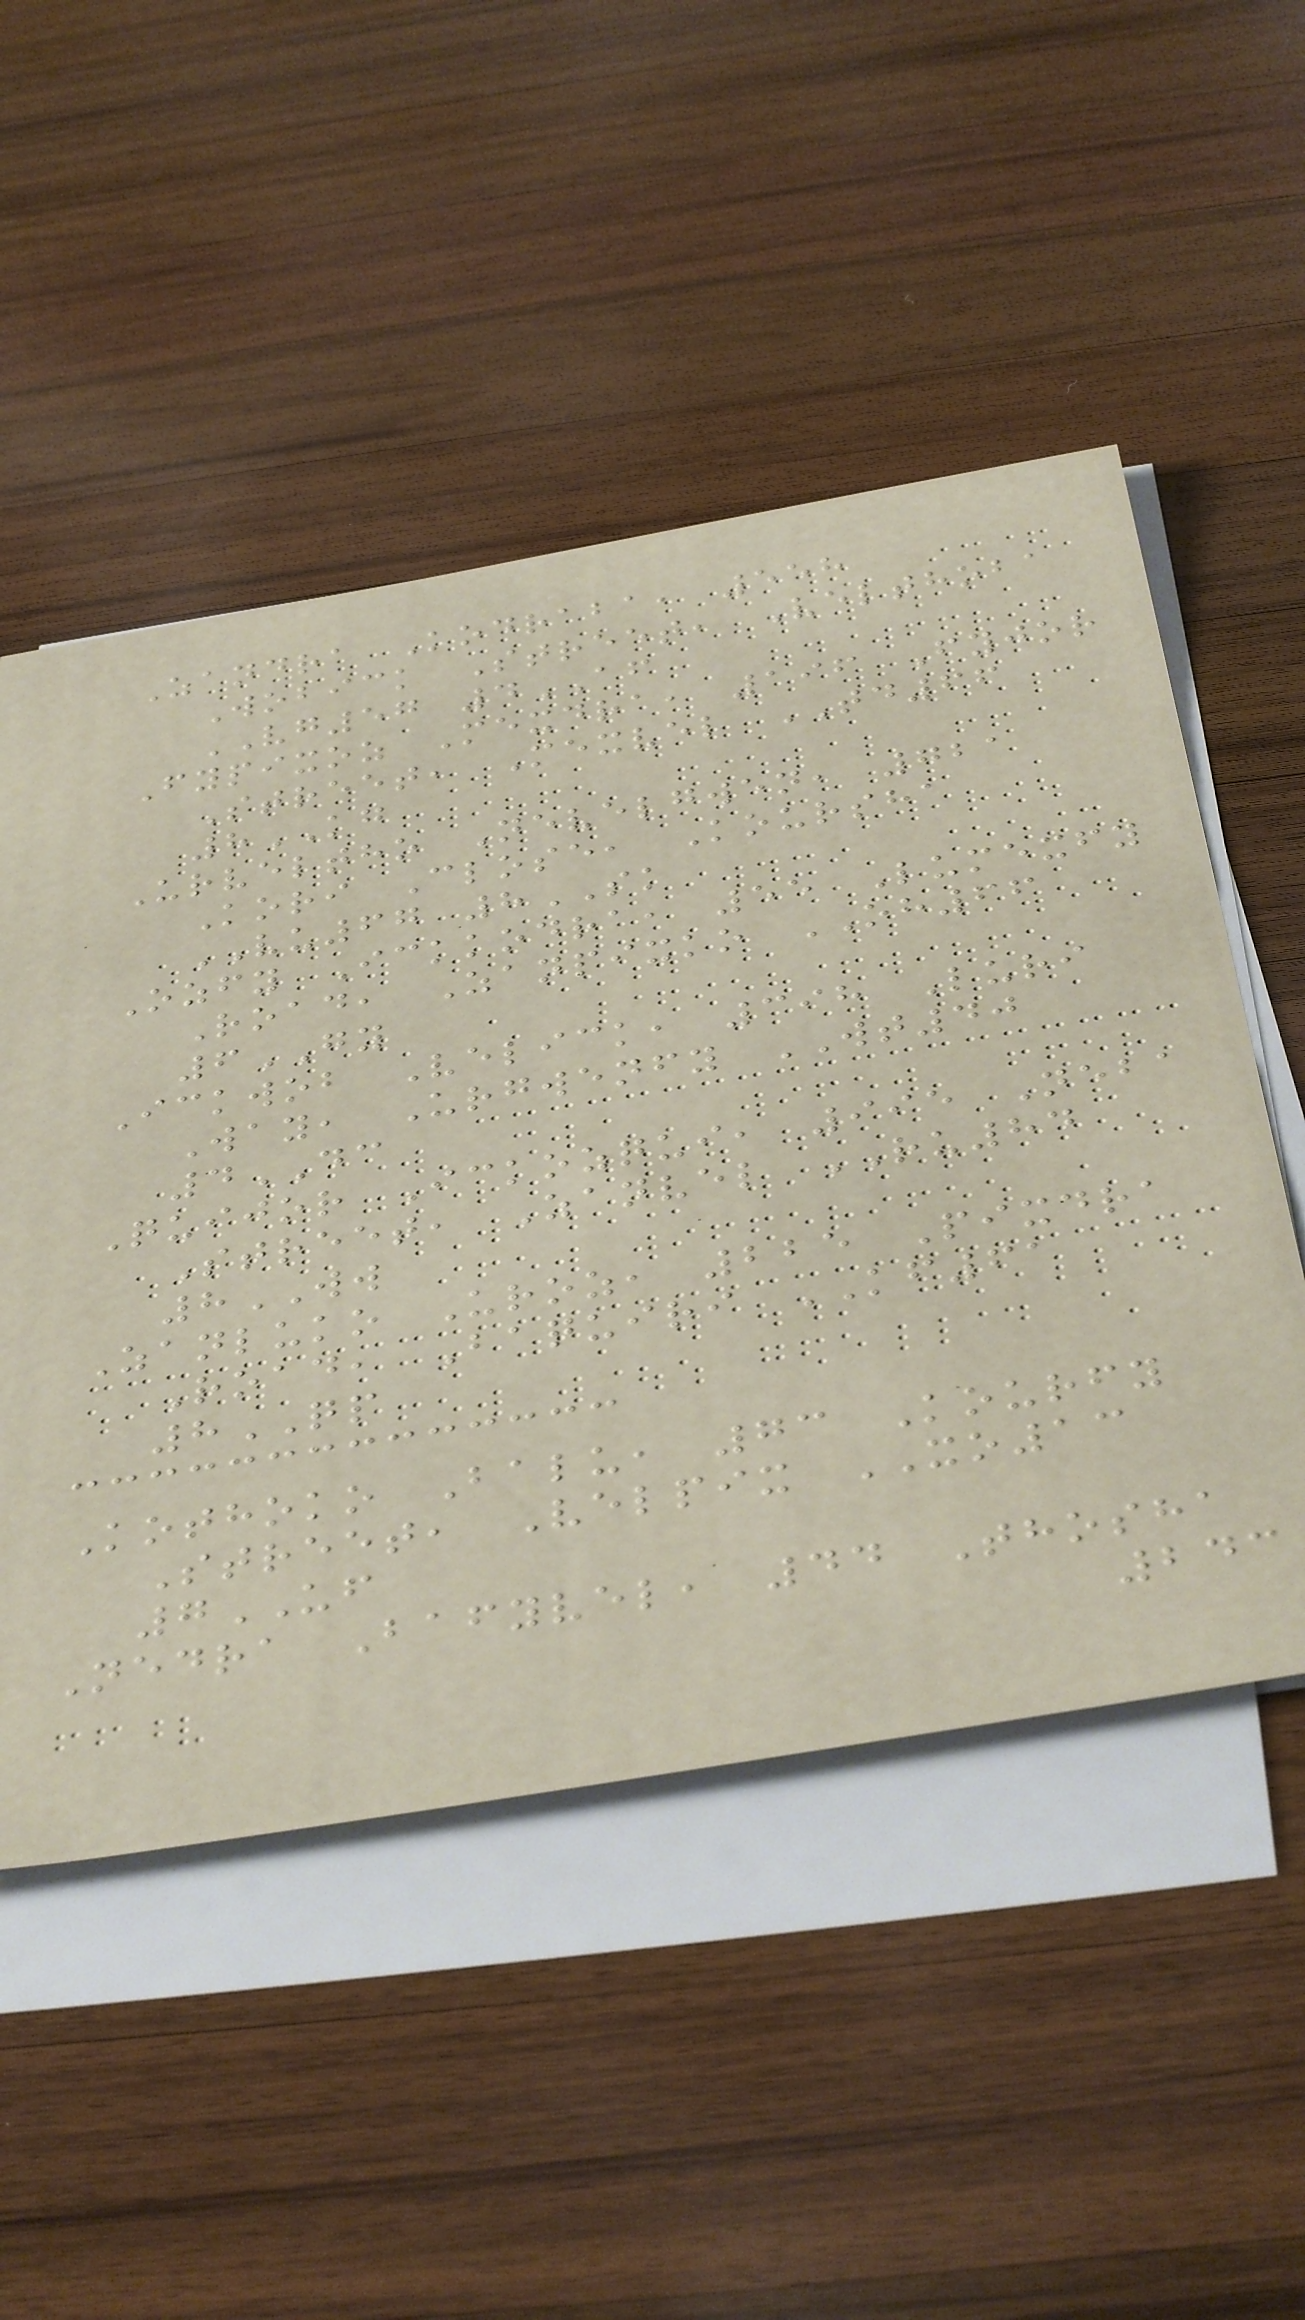Zandra Kodraba, 558
Wobick Street, Velthoba
VG57 4AF
Fypixoz Mexdra, 196 Fyjor
Street, Mexvel TD66
8KG
Urveltho Nevelgwen, 721
Kori Close, Koursha
VU67 8SK
Ozfy Ickkodra, 55 Lumexfy
Road, Zanpixko OH66
6GY
Ickwob Velick, 398 Luri
Way, Urgwenfy WT40
4DC
Quijor Ickozqui, 995 Neba
Street, Zanvel RU84
8WW
Zanluko Uroz, 225 Pixdra
Road, Baquiri KF61
8QP
Kothoko Balu, 73 Kourfy
Street, Velpix XO13
7UF
Nedra Bafyvel, 44 Thosha
243
